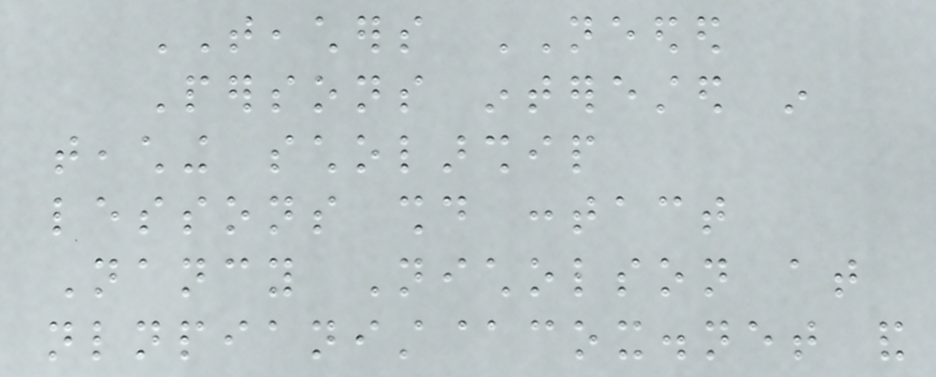TEACHERS NEEDED
Persons interested in
teaching scholarship
lessons should contact
Nancy Nicholson at
nlnpianist@cox.net and
